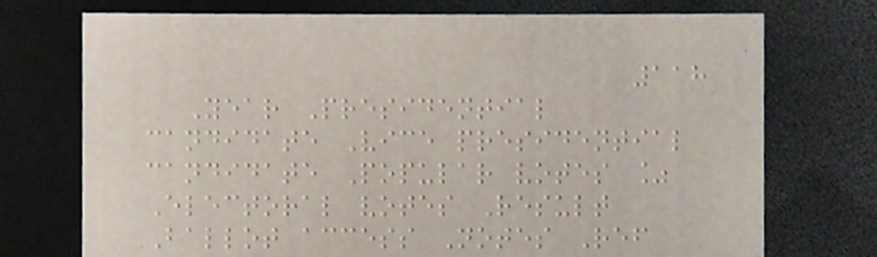118
Year Presidential
candidate Vice presidential
candidate Popular votes %
Electoral votes Result
Ballot access Notes Ref
